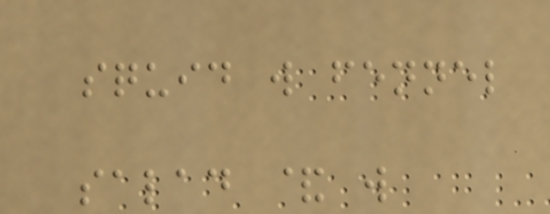squid w fennel
salad & w
